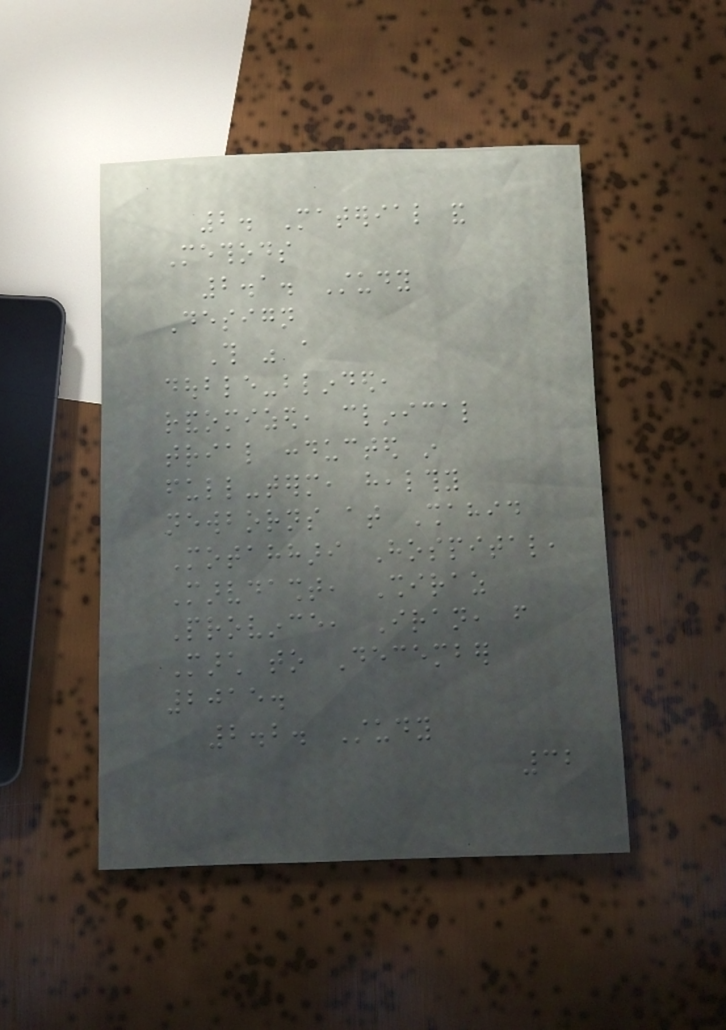2. Material and
Methods
2.1. Study
Design
This was a
double-blinded,
randomized, clinical
trial conducted in
full-term, healthy
newborns at Shahid
Motahhari Hospital,
Marvdasht, Shiraz
Province, Iran, from
March to December
2015.
2.2. Study
32
